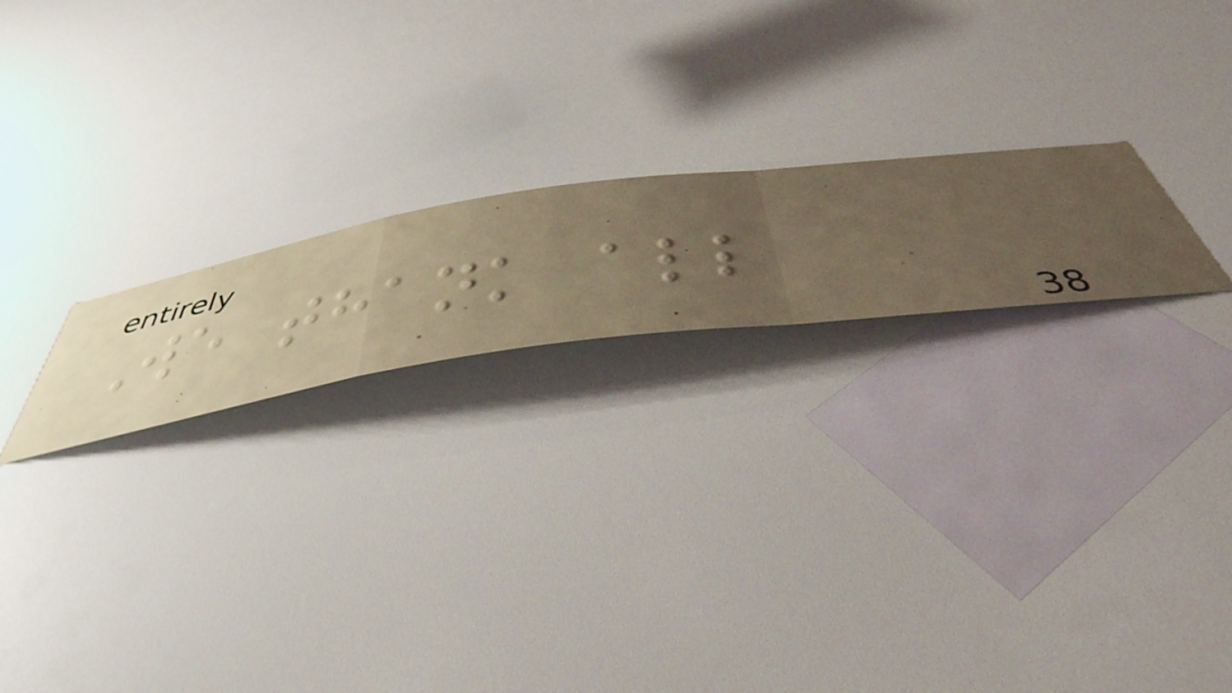We thank all
